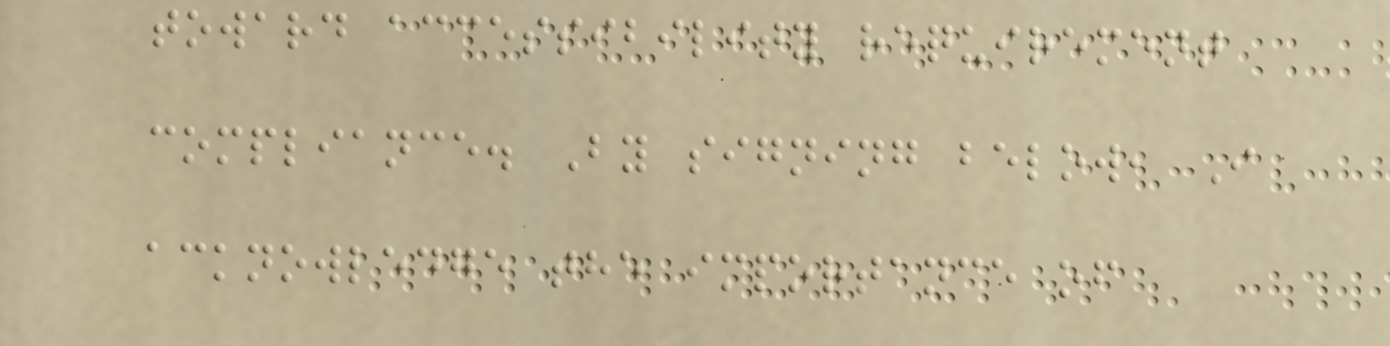toward accessibility requirement
compliance. By signing below, I
acknowledge the importance of
